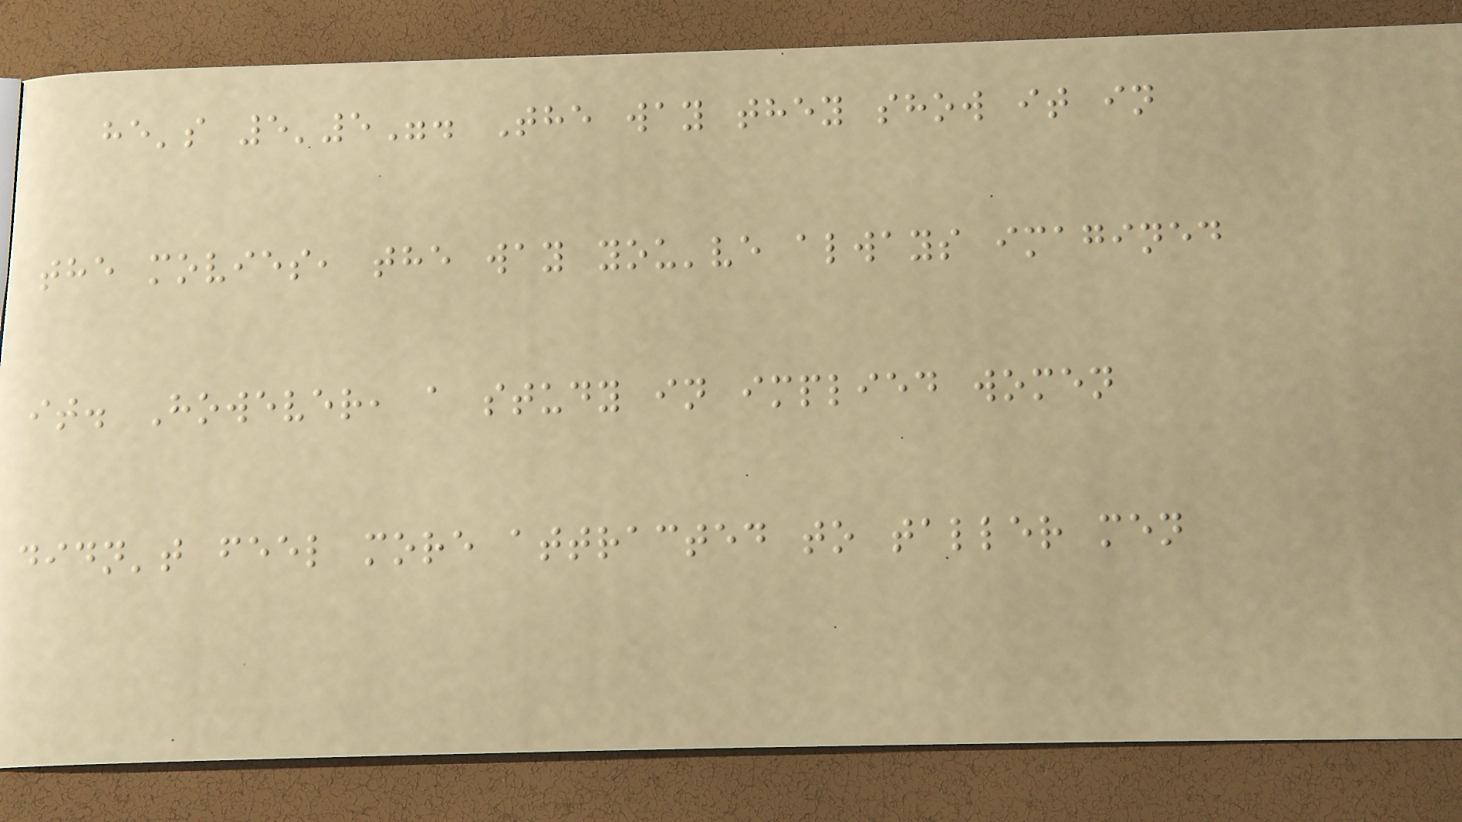he's 5'5". The way they show it in
the movies, the way you've always imagined
it. However, a study in implied women
didn't feel more attracted to taller men
